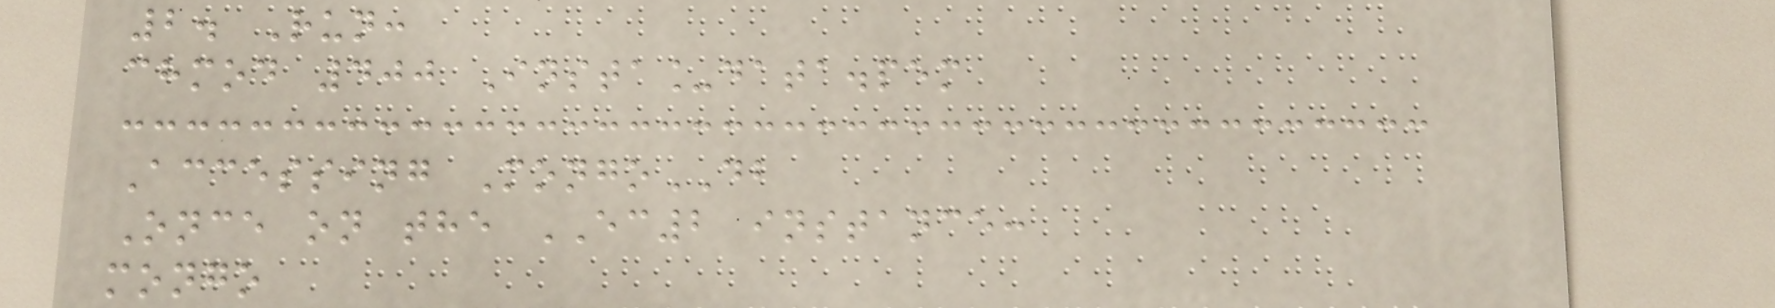2. Run:
chmod 400 Insta_data.pem
Accessing MongoDB
Once on the EC2 instance:
mongo
